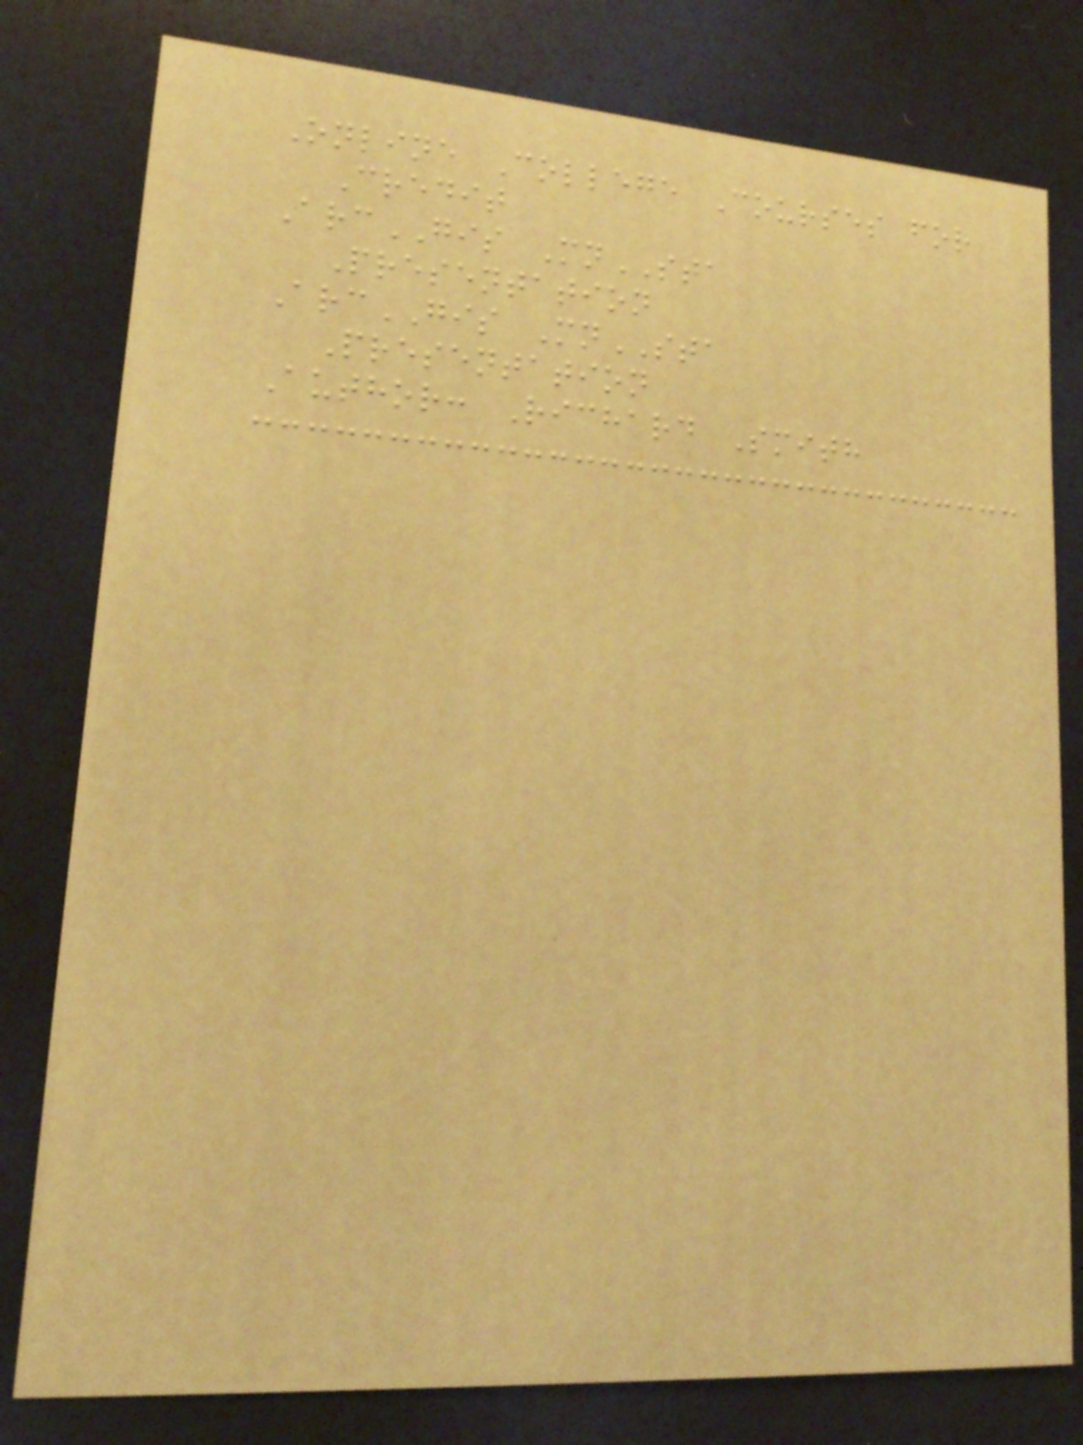Online College Courses for
Credit
ArcGIS MnSTA
Presentation
ArcGIS MnSTA
Presentation
Author: Richard Smith
